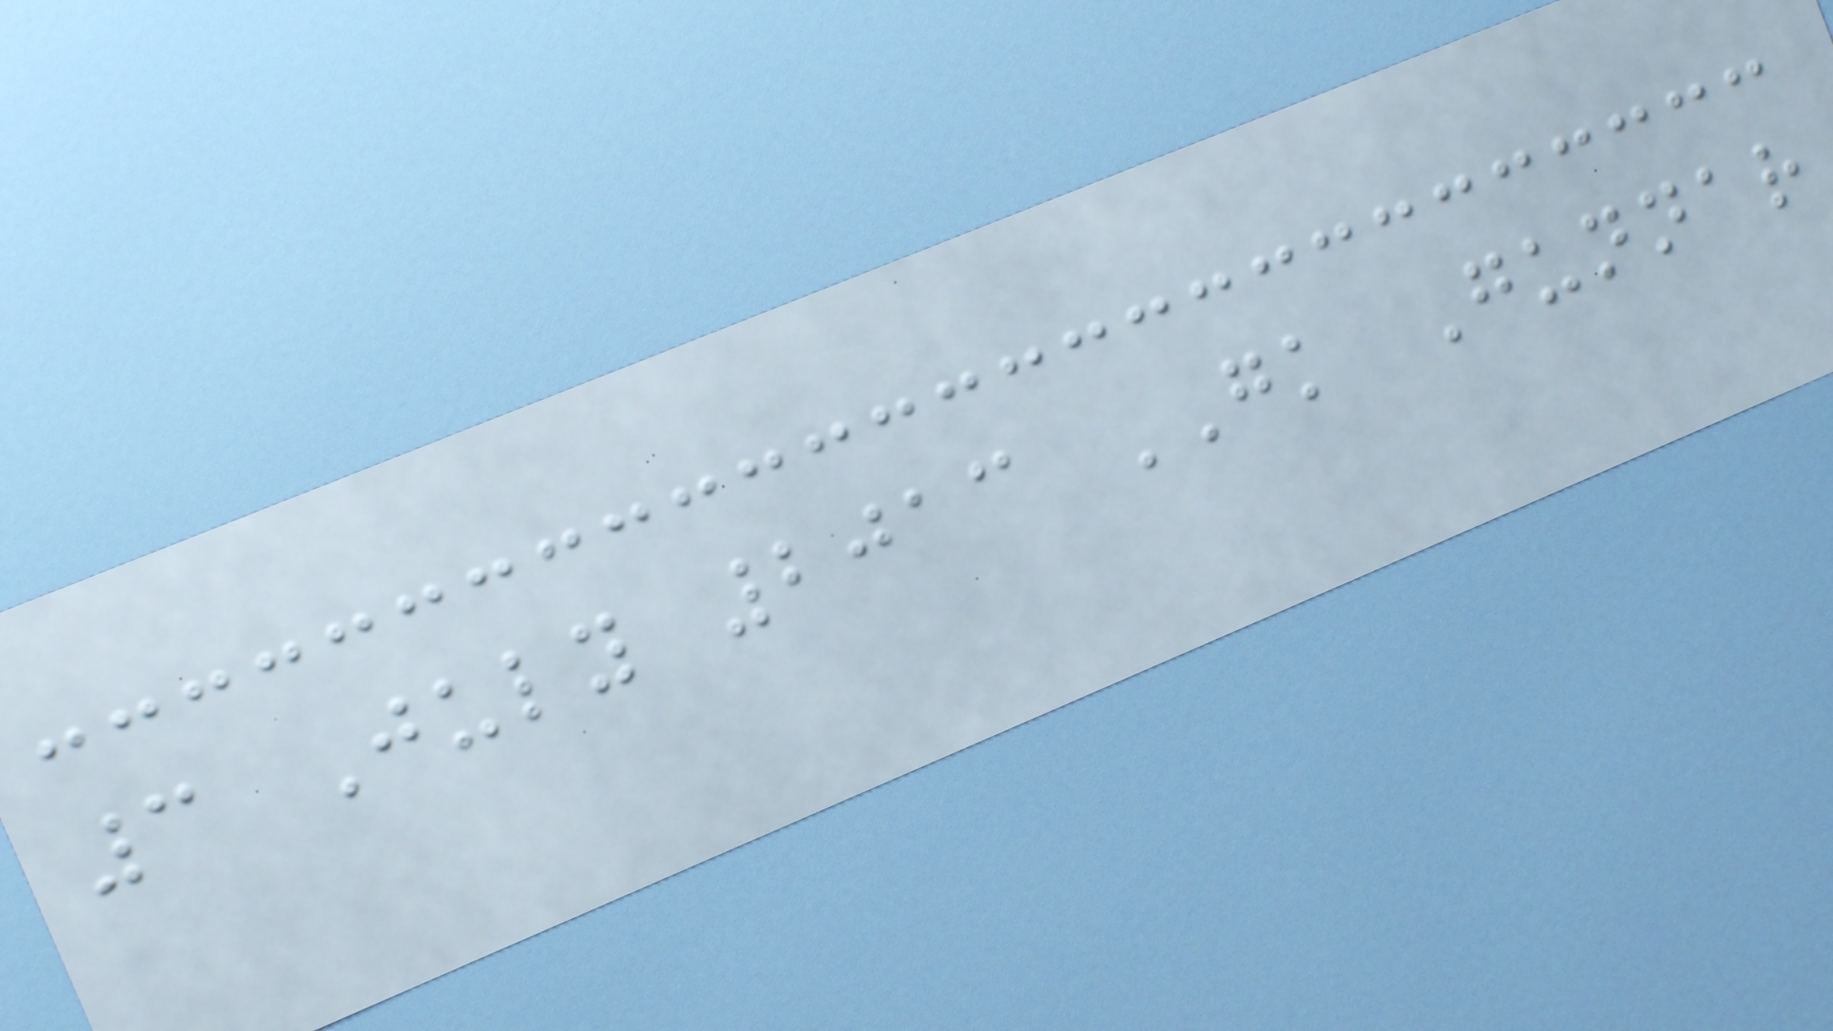3 July 2013 GK Gunnar
